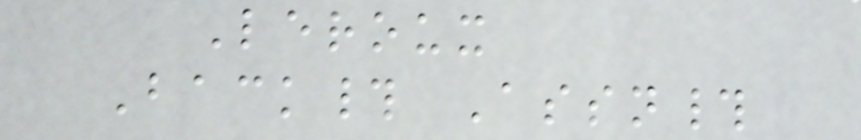Leroux
Back# Assn#
